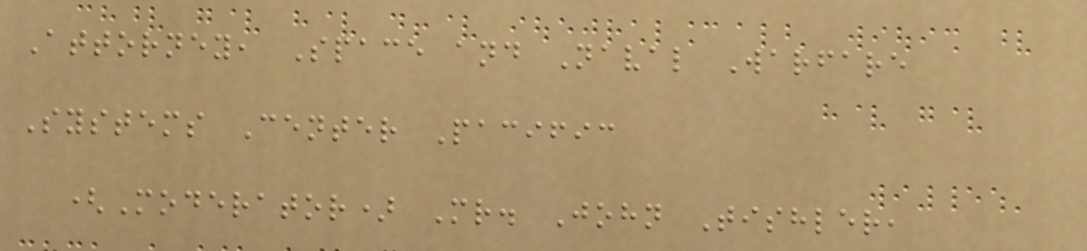Attorney, Space and Naval Warfare
Systems Center Pacific
(Moderator) Mr. John Tishler,
